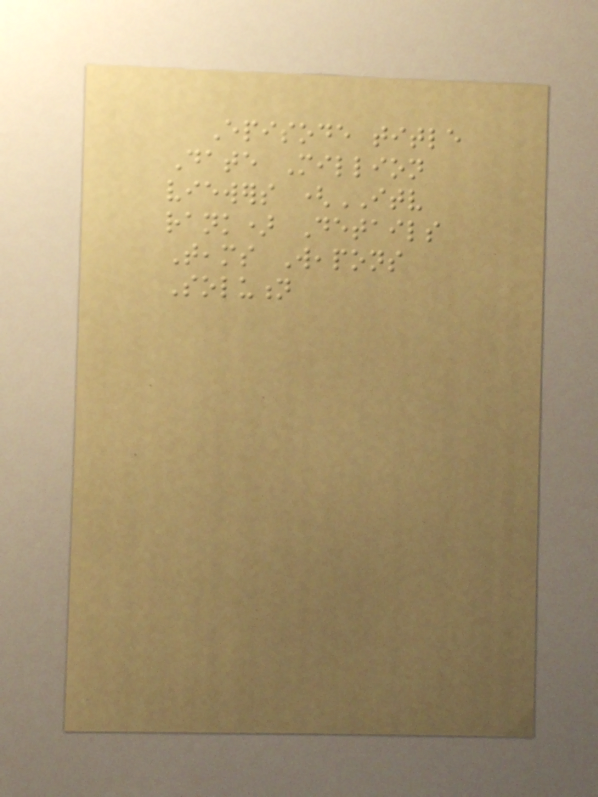Episode title
Date Million
viewers (ITV
rank) Details
Teams Weapons
Solution
